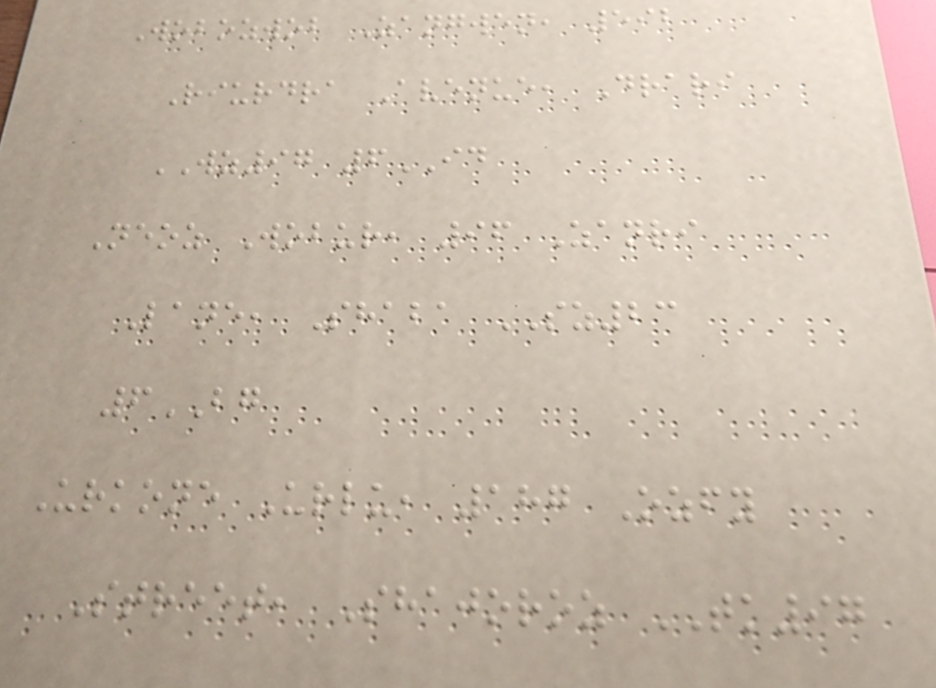Wobozwob Zangwen, 592
Riurdra Avenue, Drari
WZ97 6ID
Neoz Wobur, 96 Zanri
Lane, Shaba SZ23
6BG
Urkone Urlu, 187 Ozfy
Street, Shajoroz TK97
